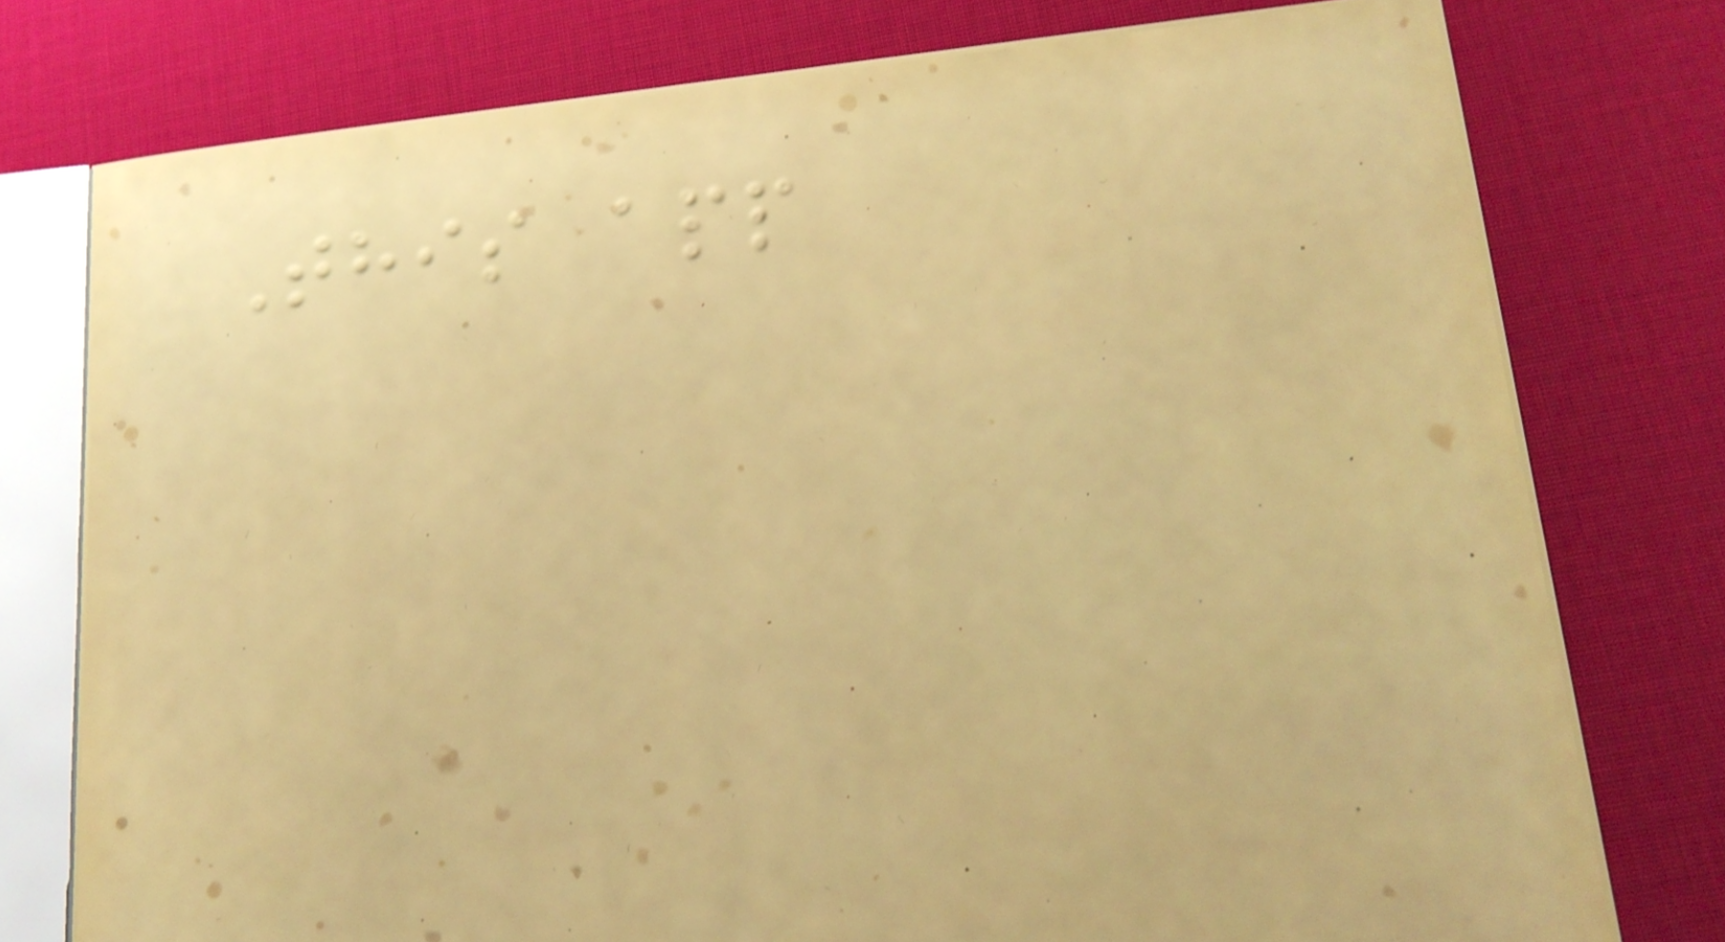This app
